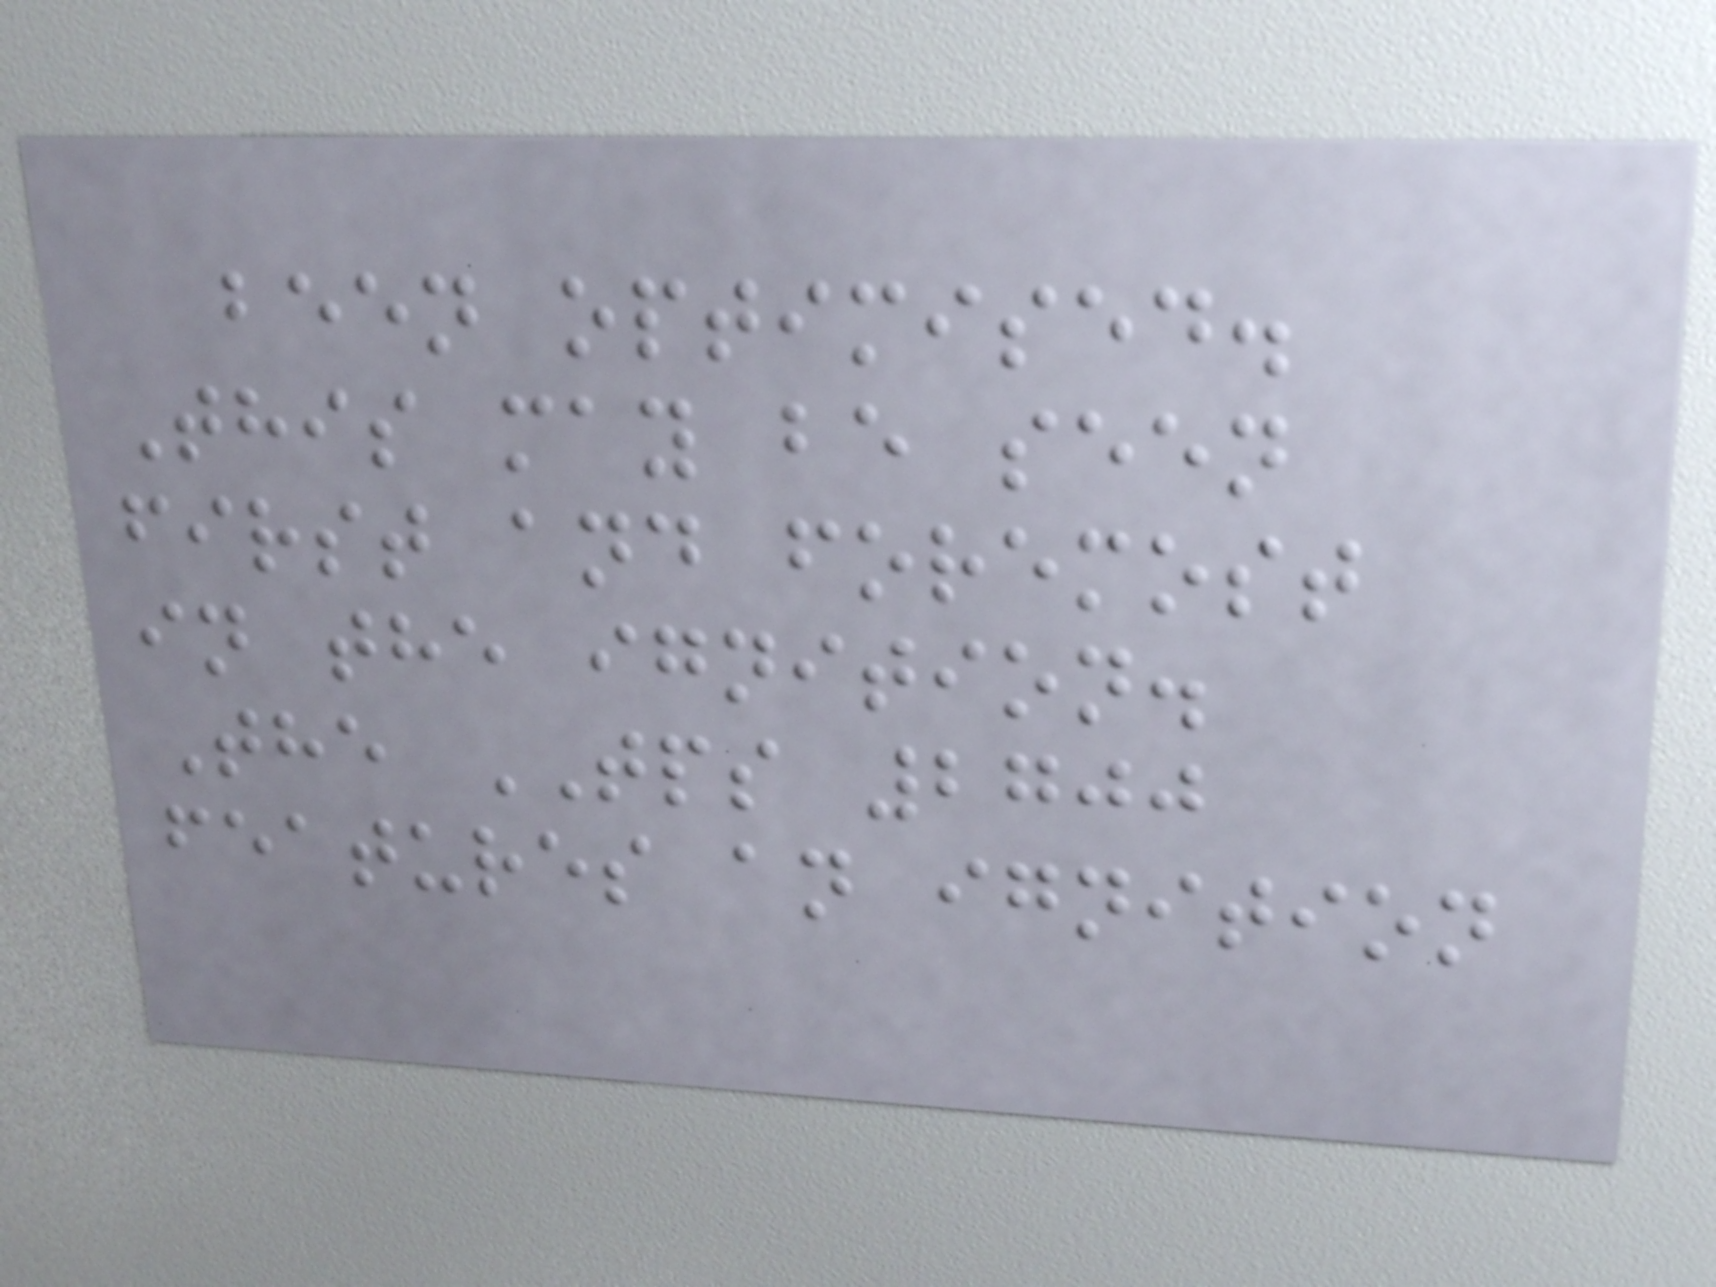been optimised.
This may be seen
first and foremost
in the ignition.
The TPS 2700
features an ignition
